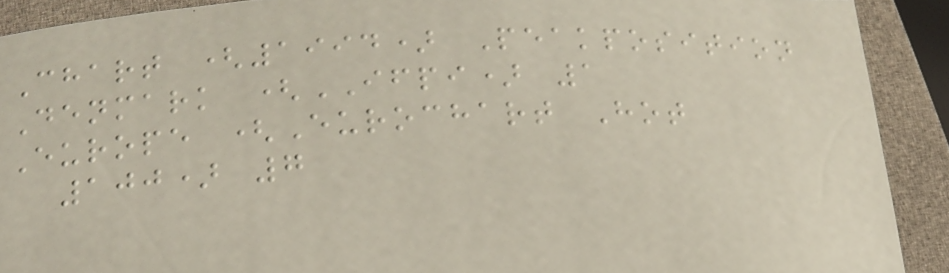Chart (1994) Peakposition
Denmark (IFPI) 1
Europe (Eurochart Hot
100) 7
